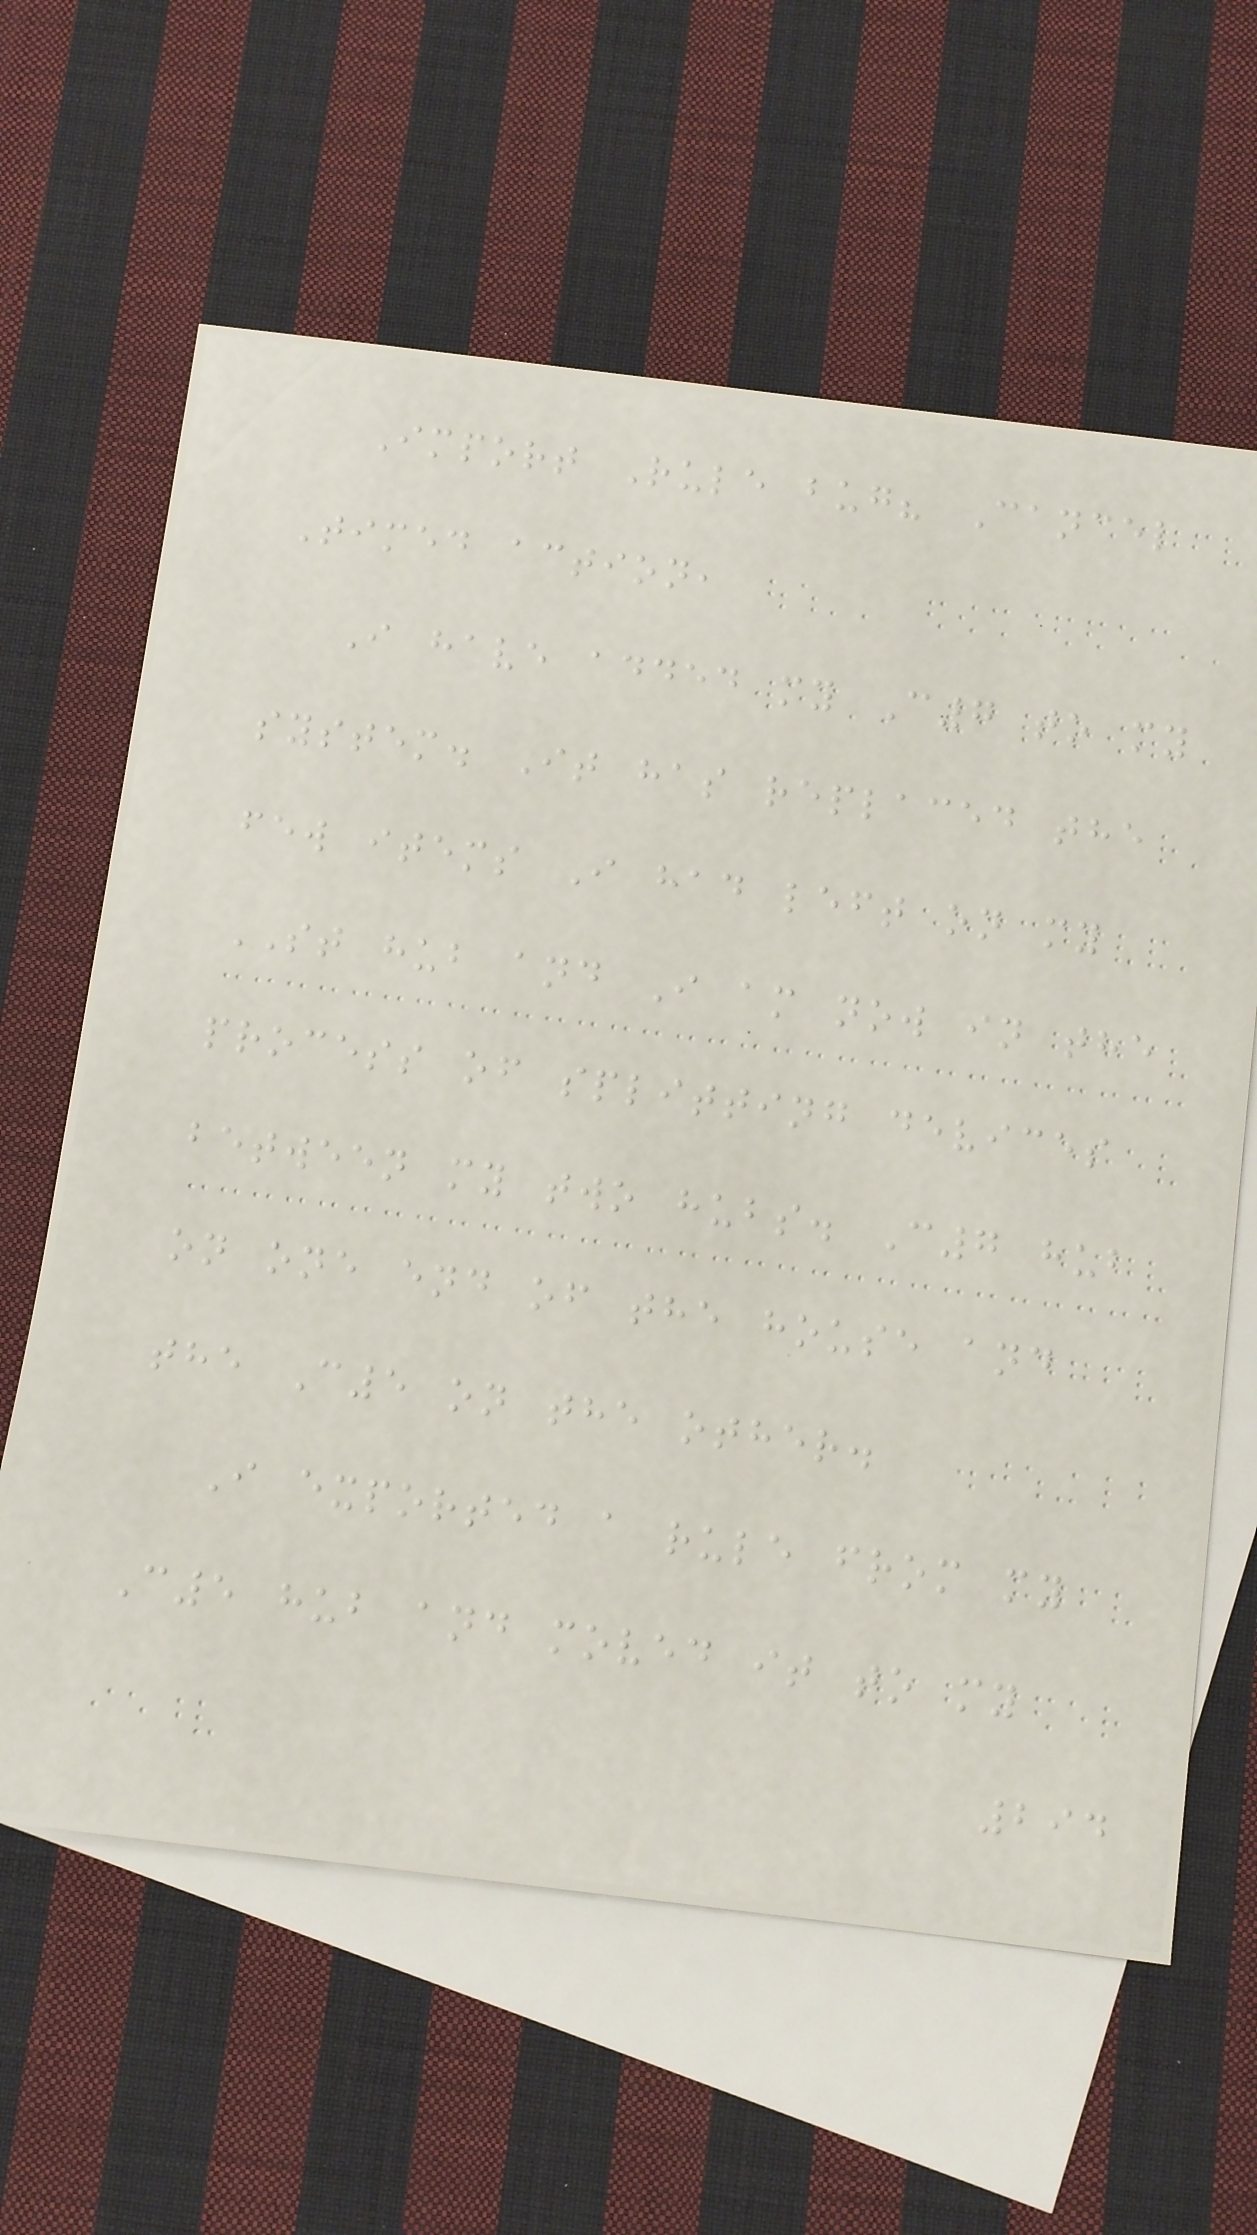Import Rule bug? Cancel
Timed action,
I have added my C7 to my
system. It has replaced the
few items I had left on my
ST hub and I am now in the
process of splitting devices
between my two hubs. C7 hub
on one end of the house and
the C5 on the other.
I exported a rule from my
C5 hub and moved it to my
294
